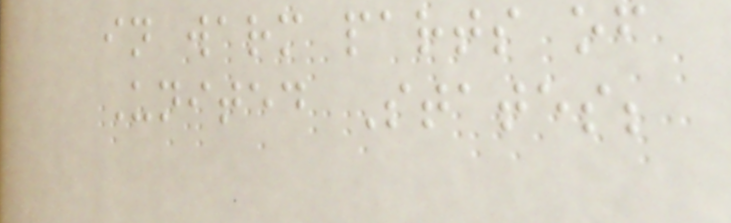in warm parts of
United States;
